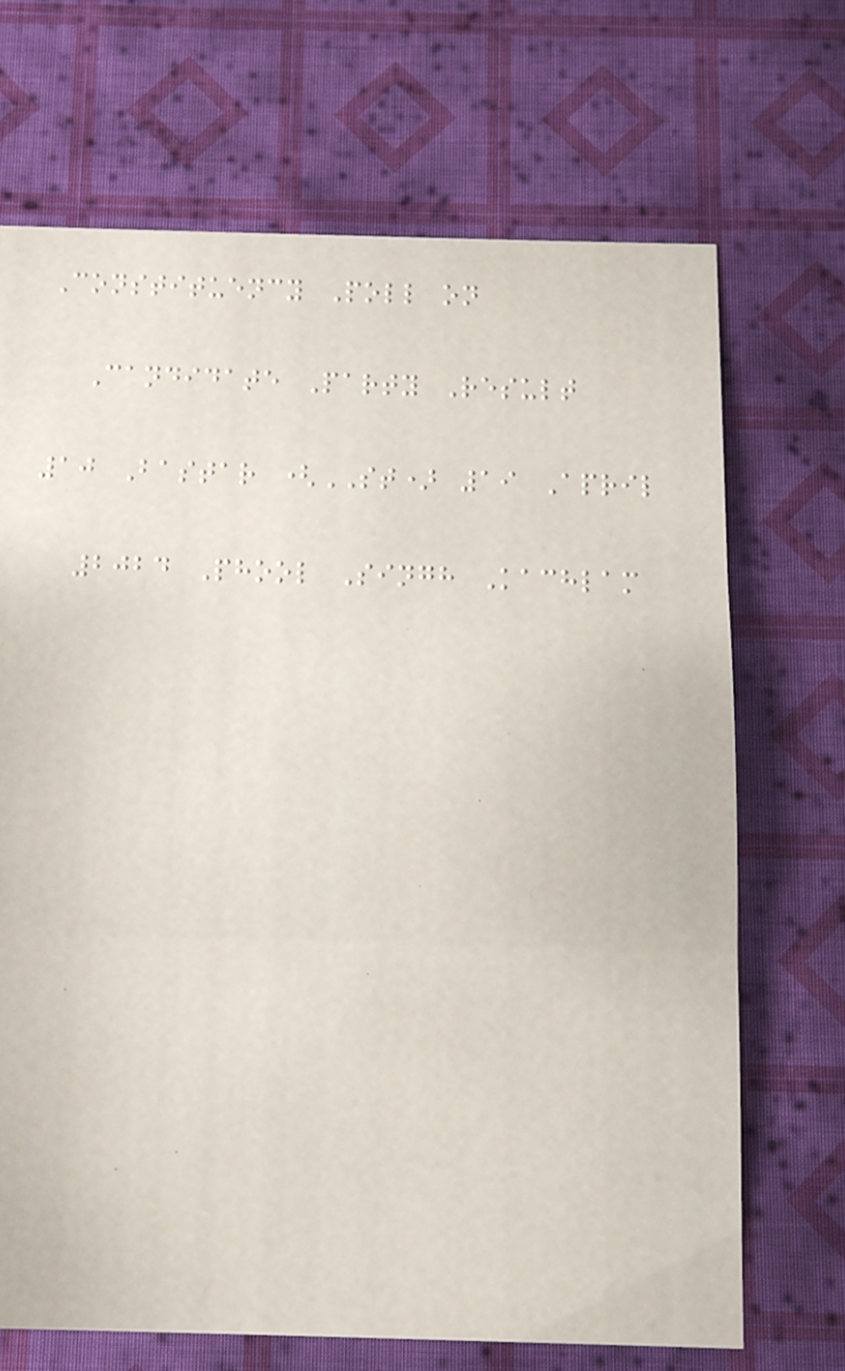Constituency Poll on
Candidate Party Result
10 Bastar (ST) 19 April
2024 Phool Singh Kachlam
